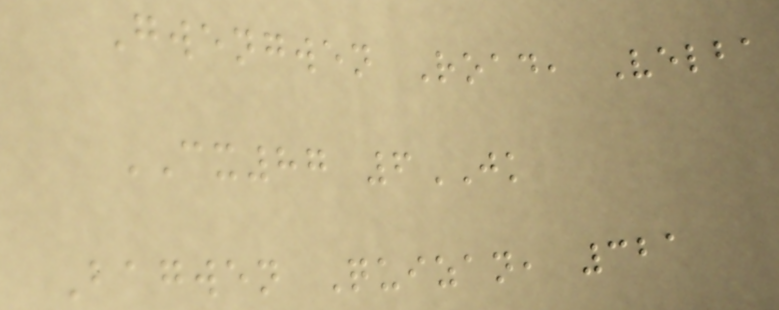Gwengwen Road, Velba
CX87 6JK
Bagwen Quizan, 321
